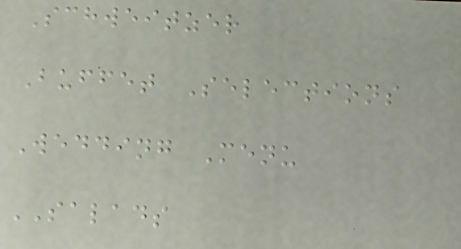Schweitzer
Buffet Selections
Wedding Menu
SALADS
